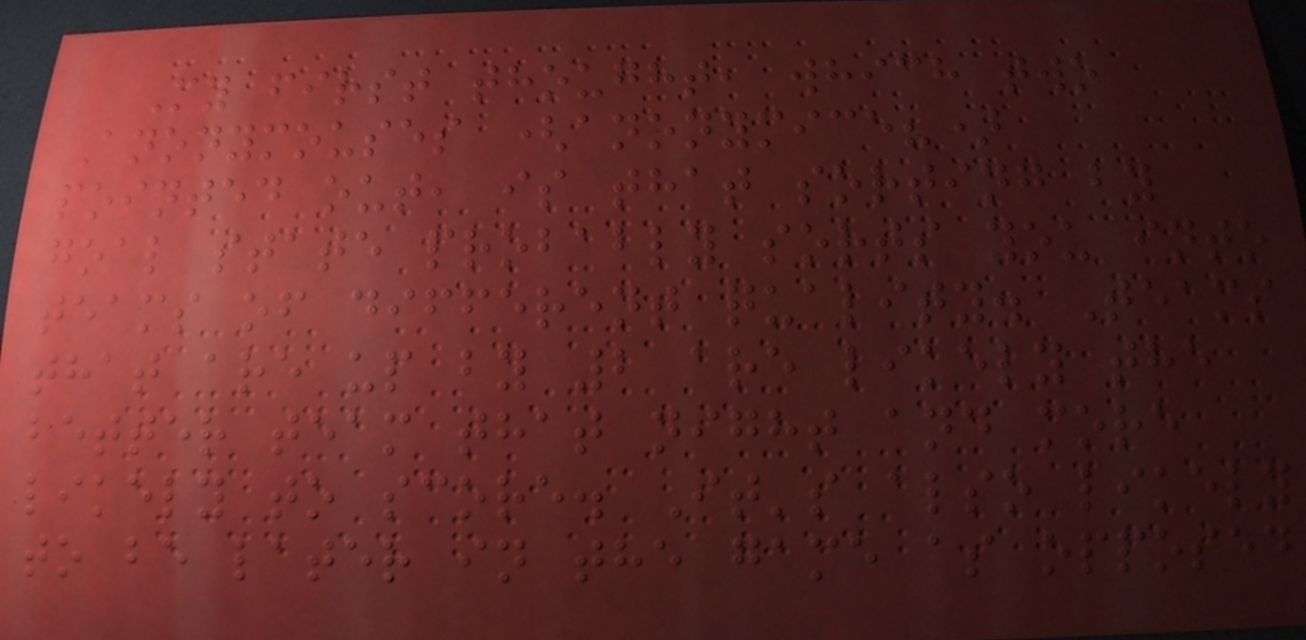My first thought, which two
Anonymouses (anonymice?)
pointed out, is that sorting by
goal state probably sorts you into
teams of different quality. Teams
that are up by 2 are likely the
better team that night and more
likely to score. It's also likely
to be later in the game as opposed
